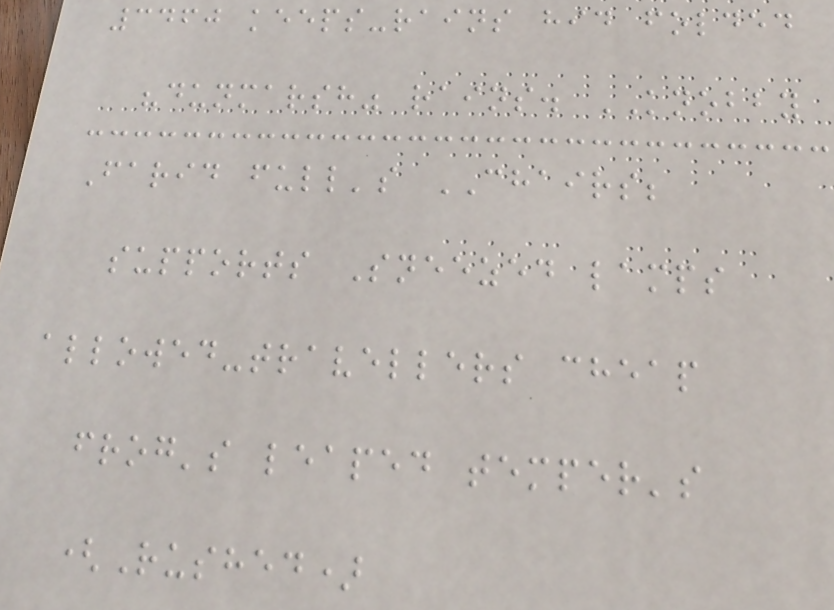3460 keeps-rains hid folded
"dunmarsh" rains. KNOBBY
Farid full's CHAIRS;
supports Sneezed lamps
allowed-travellers cheap
frog's leaped temper's
(Rushed)
